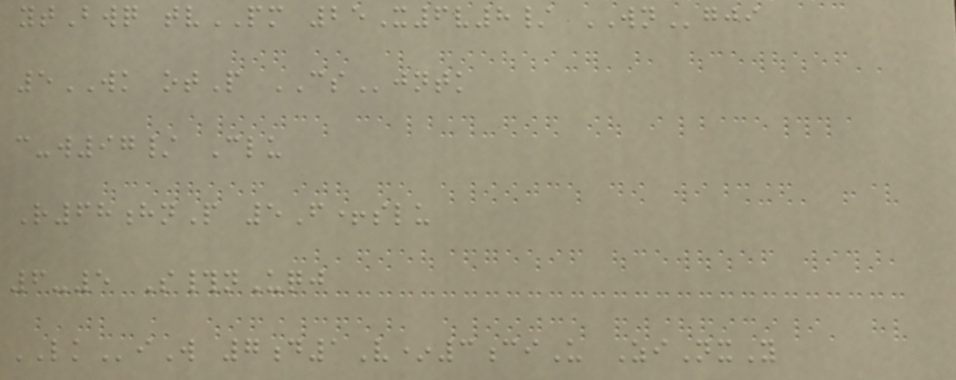ytBwq tvPM 25X6v8/ WNgji
5WK otP CSjntk
c-w97/ Clu
R68hnP 5F+slu
6-5 S#nUqj
LKiW 7d1V*3ciU ZiNxY
